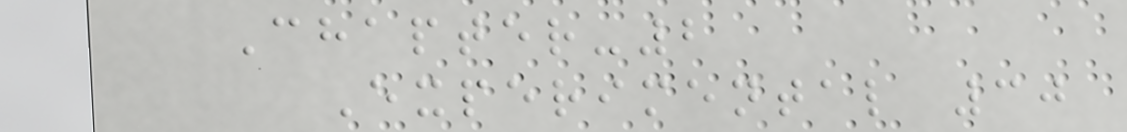Chapter-2
Experimental 30
